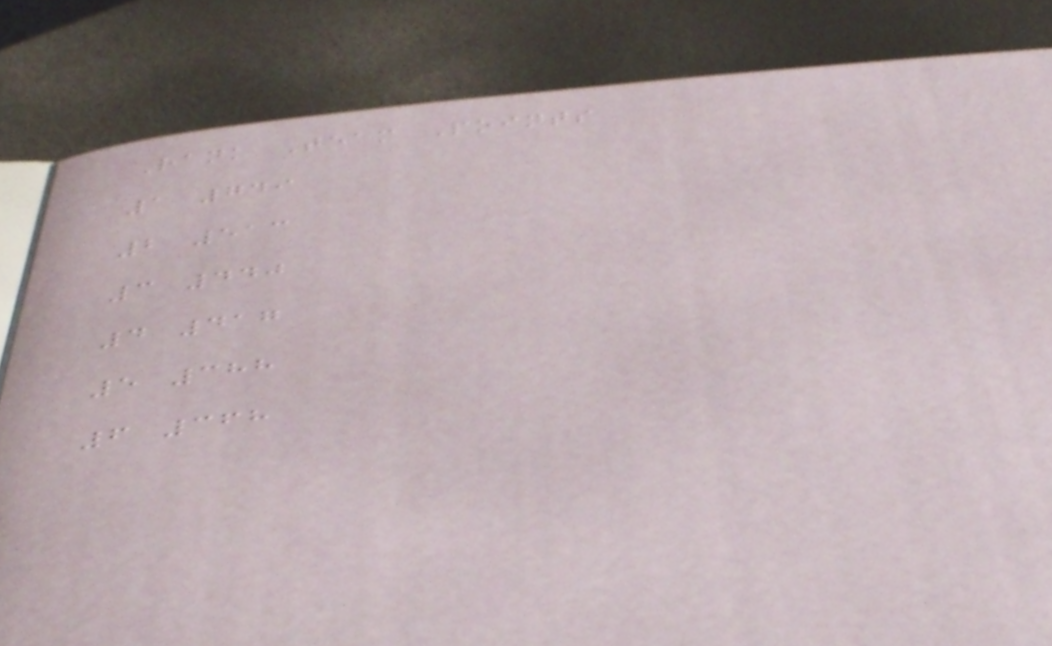Rank Team Points
1 749
2 513
3 440
4 417
5 388
6 368
